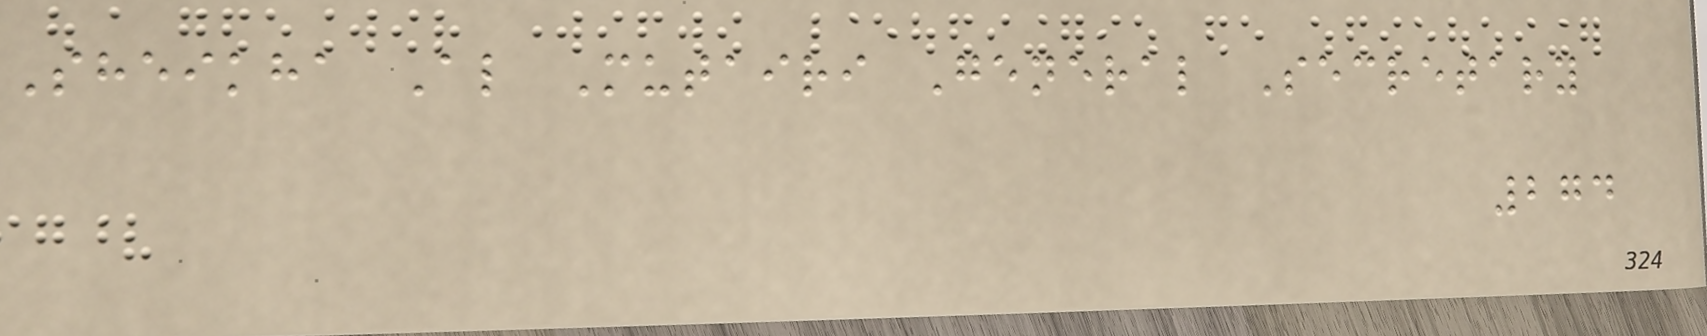Sheikha Al Mutairi General Secretary
274
